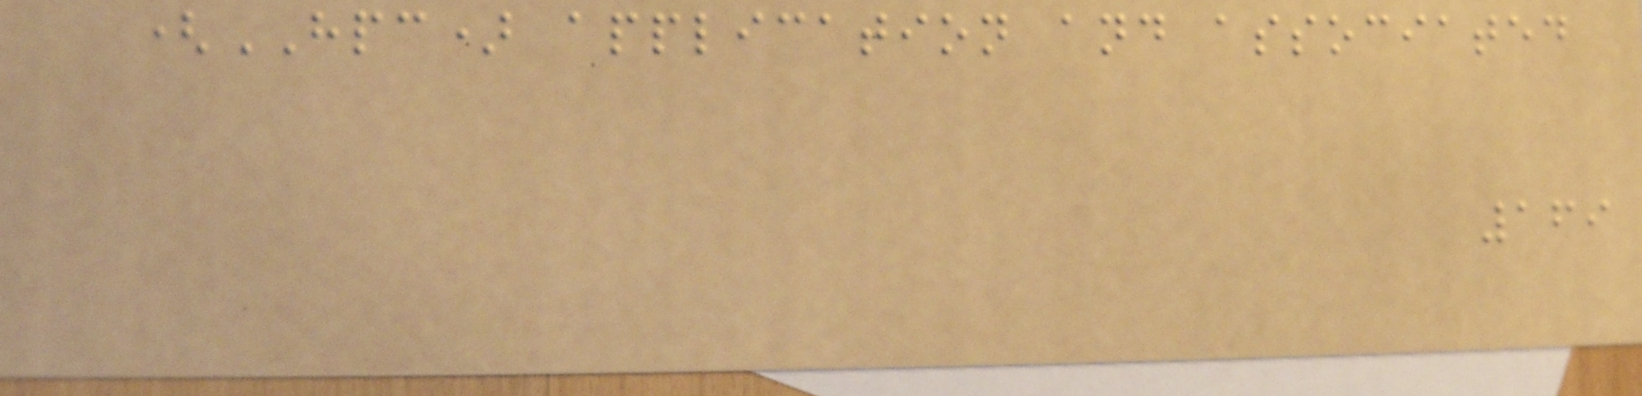(HPC) application and associated
169
